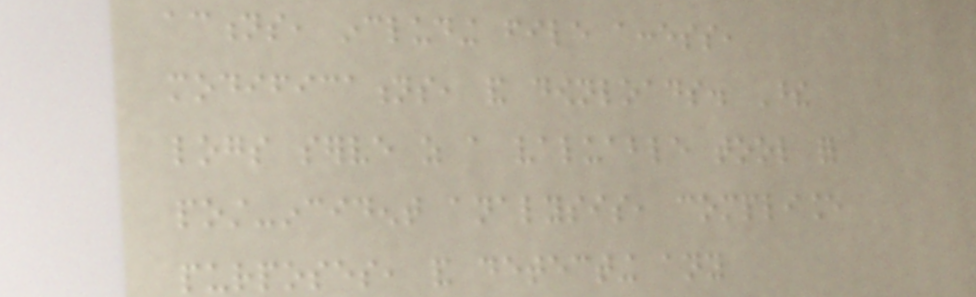actions, including file access,
modifications, and downloads. These
logs serve as a valuable tool for
post-incident analysis, compliance
purposes, and detecting any
